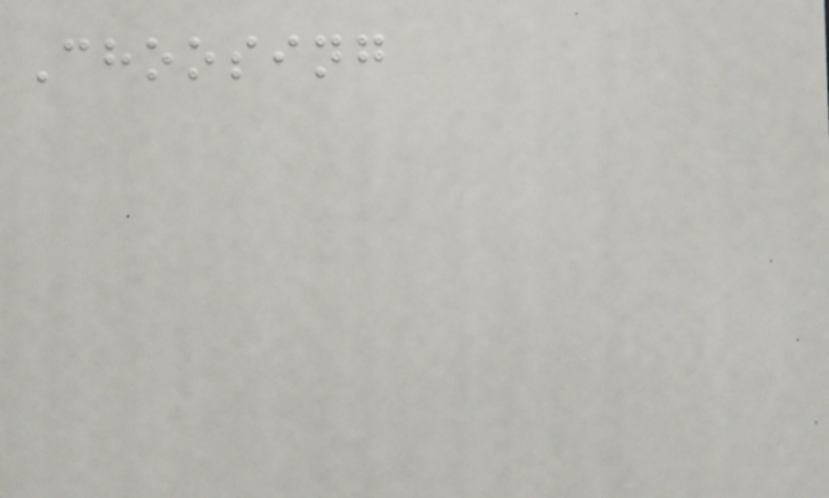Choosing
